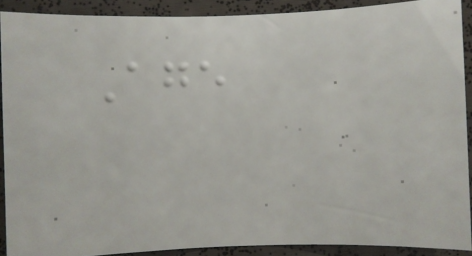Age
